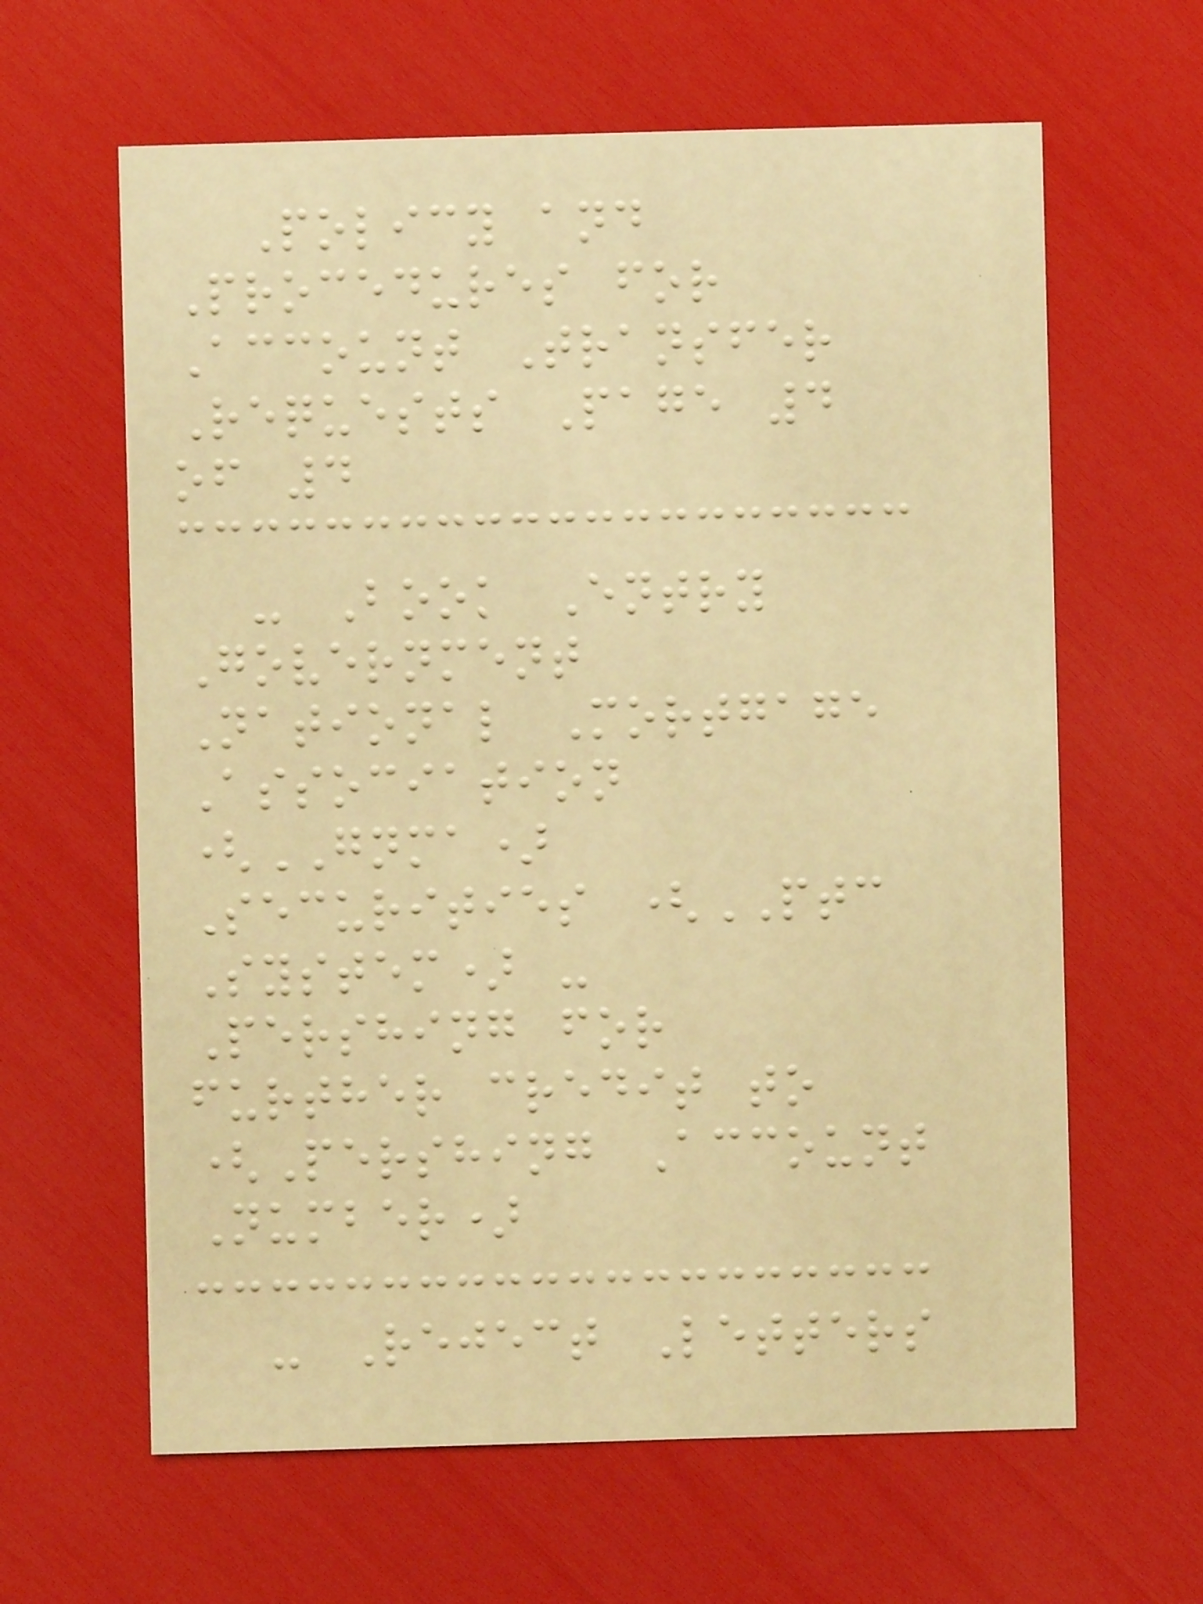Policy and
Procedures for
Account Transfer
Requests Page 4
of 4
- Book Entry
Government
National Mortgage
Association
(GNMA)
Securities (PTC
System) -
Pershing for
further credit to
(Pershing Account
Number)
- Reject Letters
